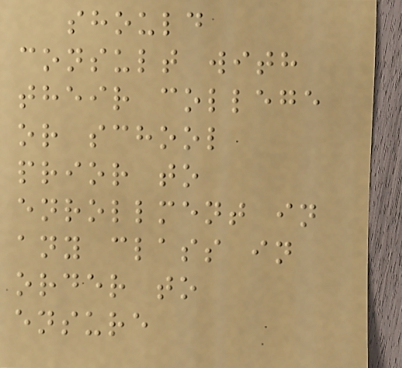should
consult with
their college
or school
prior to
enrollment in
any class in
order to
ensure
